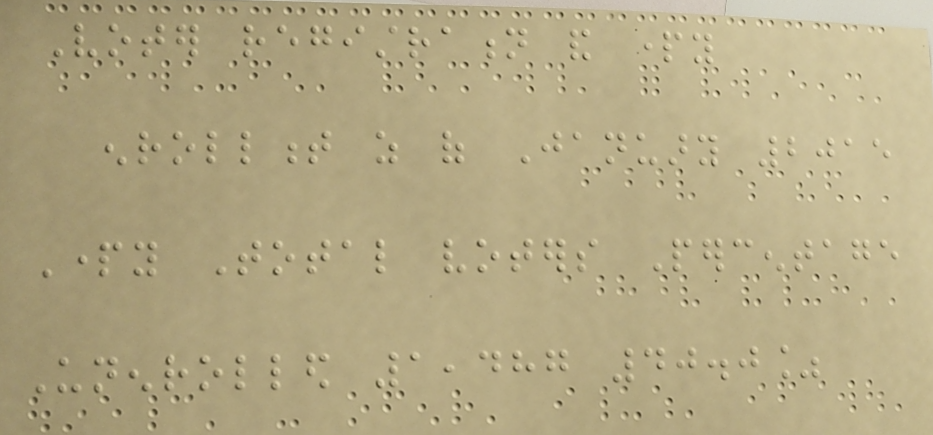Voter registration and party
enrollment as of January 2015
Party Total voters Percentage
Unenrolled 1,487 40.0%
